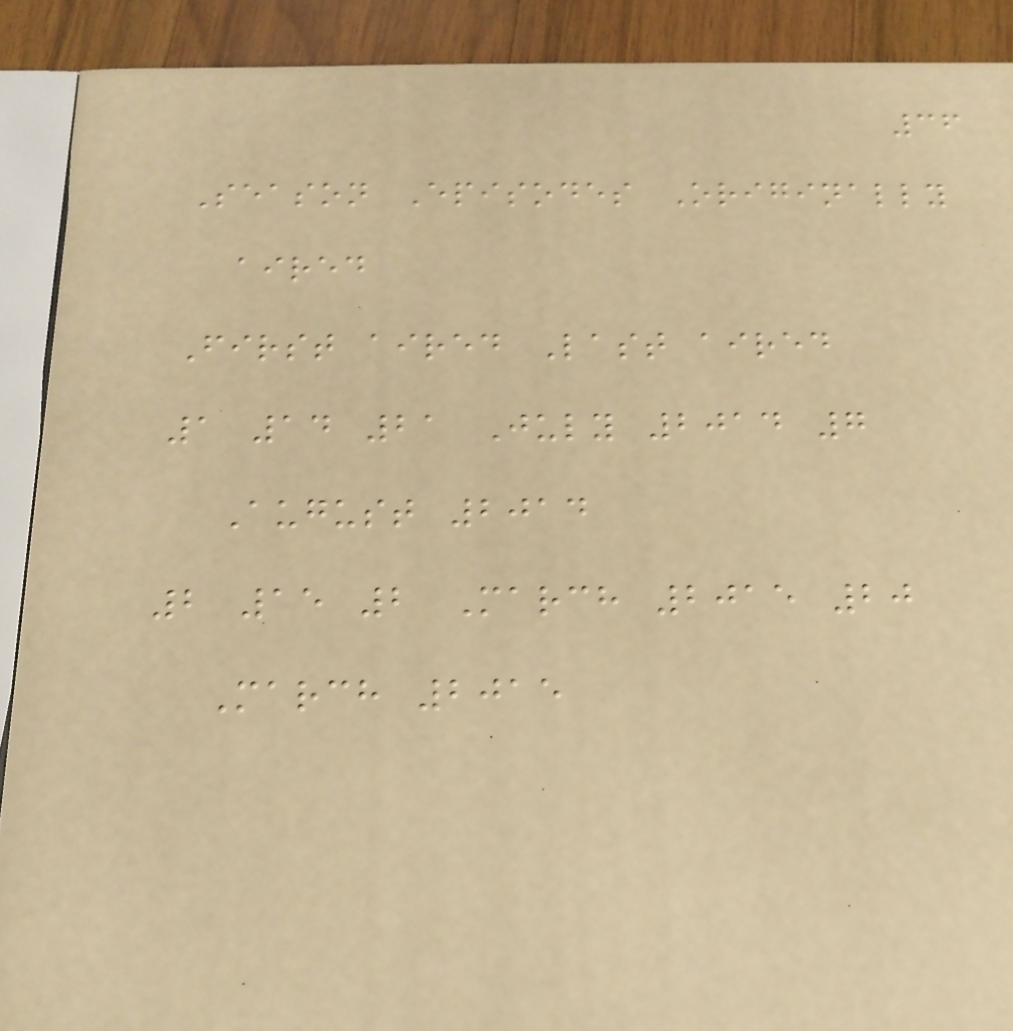36
Season Episodes Originally
aired
First aired Last aired
1 14 21 July 2014 7
August 2014
2 15 2 March 2015 20
March 2015
